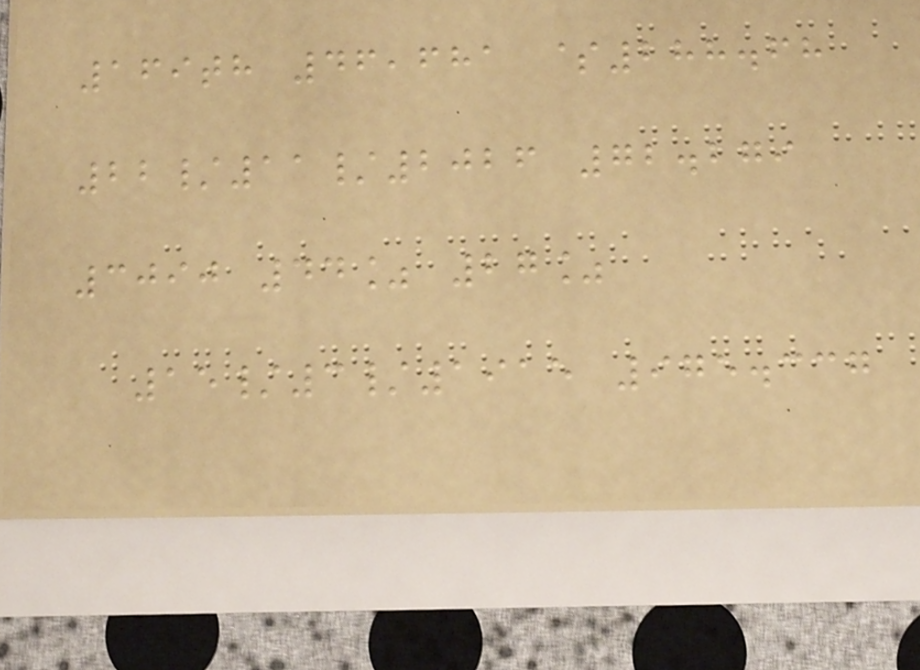169th 46,681 $288.68
22/11/2026 72.279
3090 44% 27%
15/3/1915 975.337
